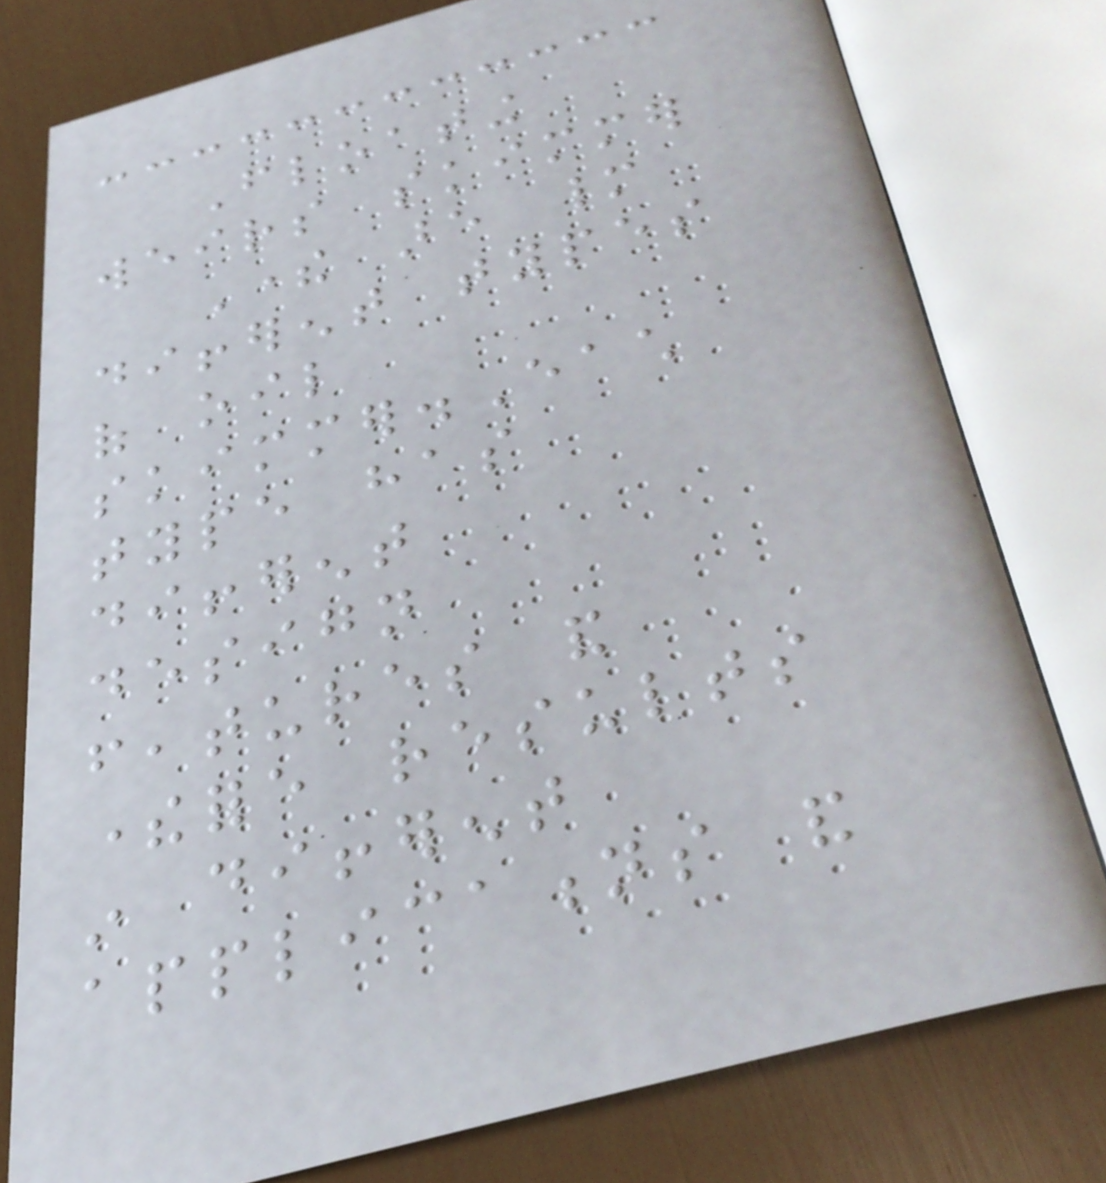Floating
weirs skimmer
There are many
different types
of oil
skimmer.Each
type has
different
design
features and
therefore results
in different
applications and
